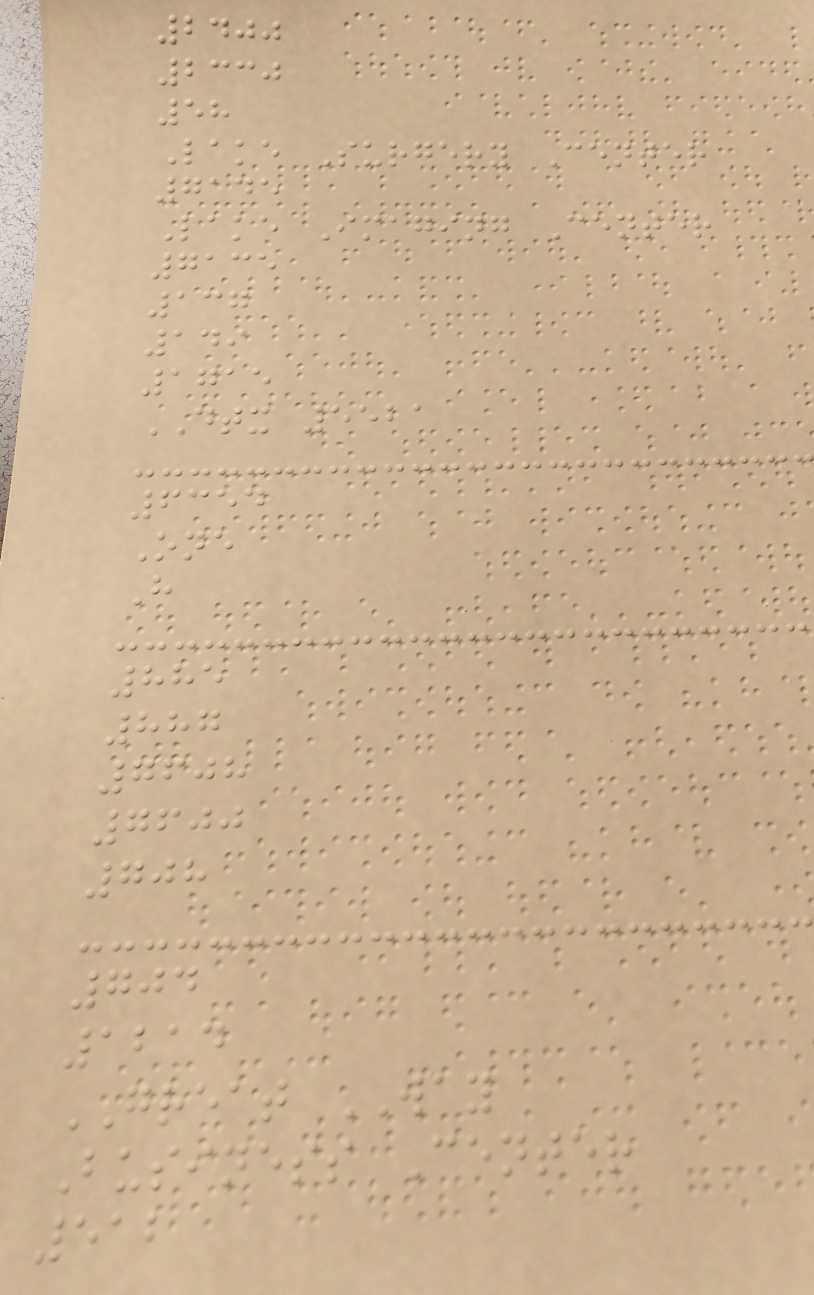2400
2330
58
Lake Surgery Center
7145
Lake Imaging Center
7135
137
149
1715
DTX 5521
6354
One
H
885
887
7608
7600
708
704
1214
GREAT WAY
Business Center
512
